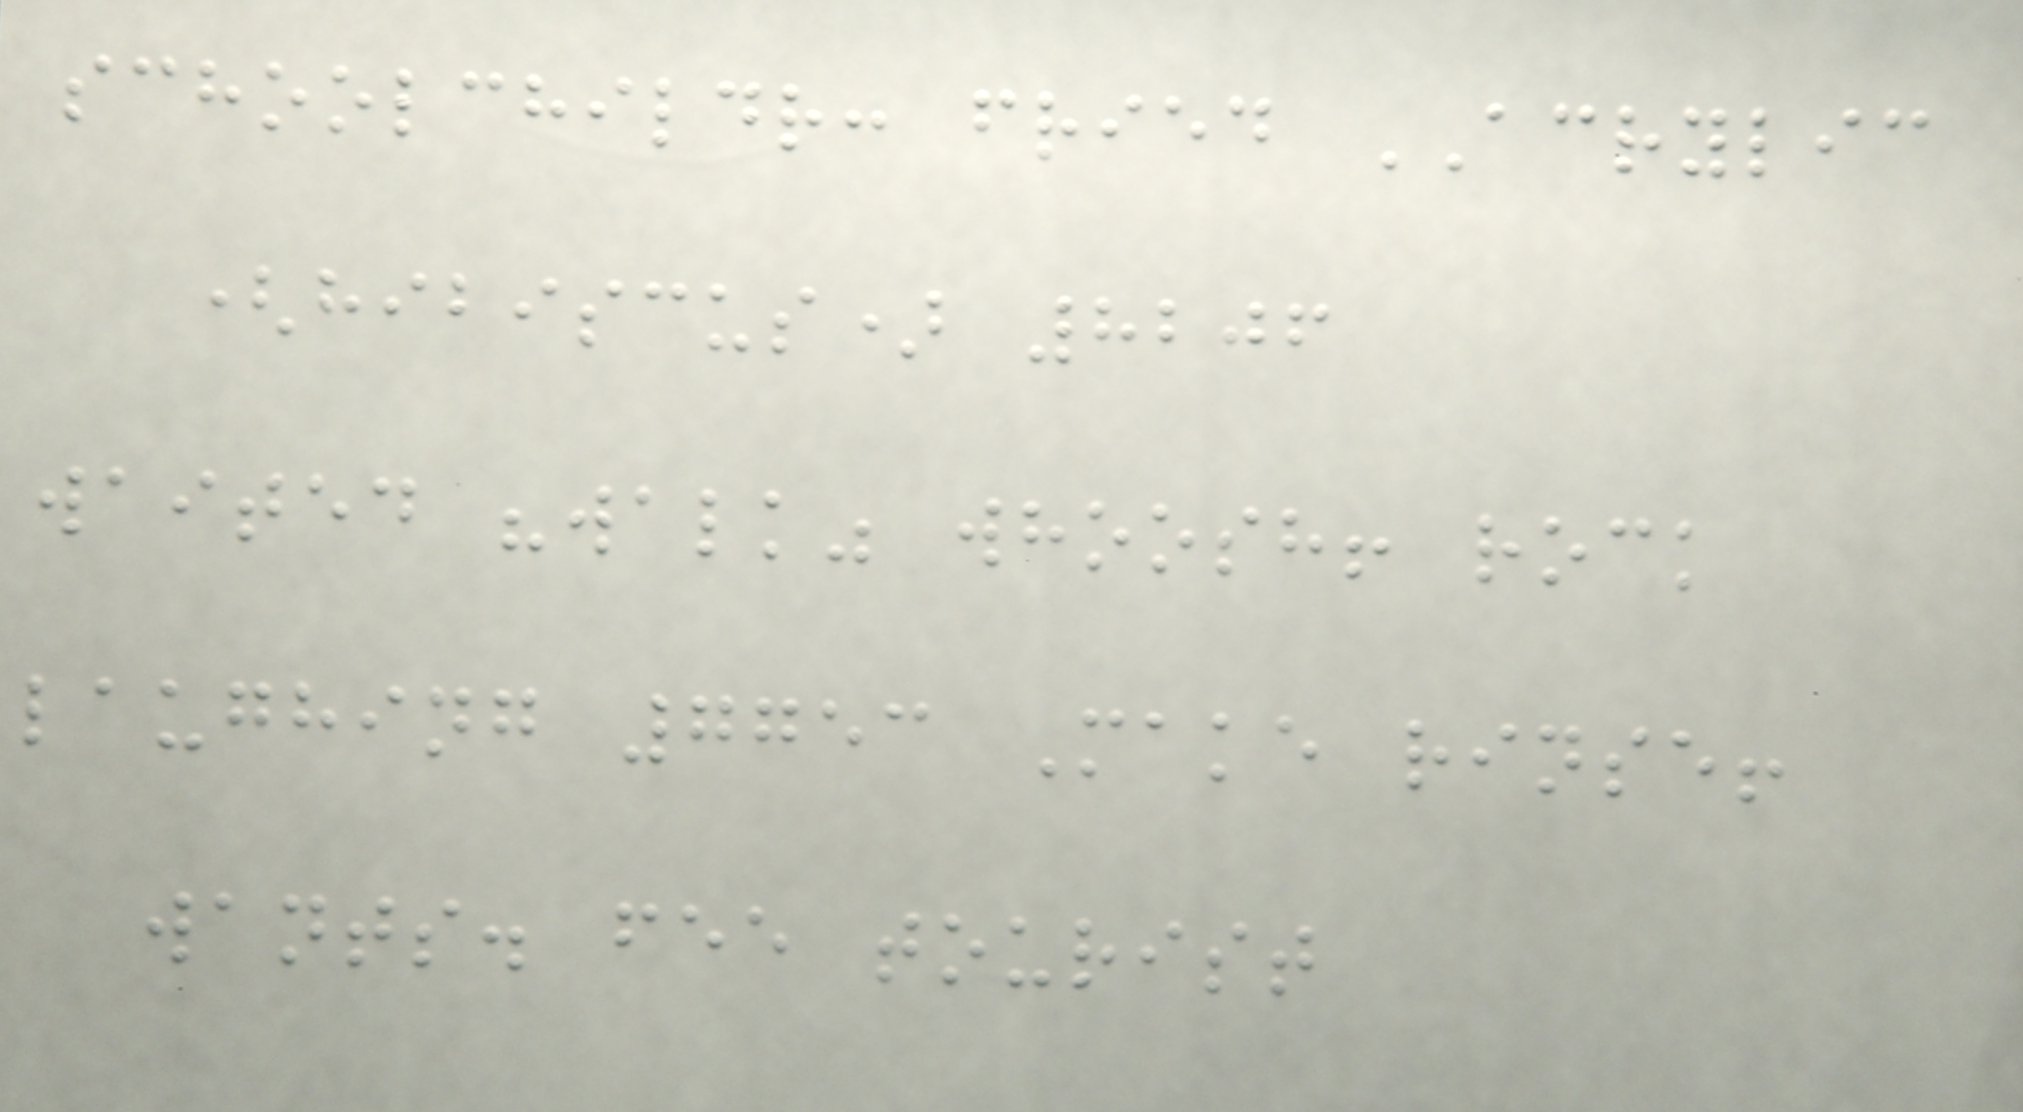schoolchildr: fried ACRYLIC
(hibiscus) 8206
waited "walk" whoosh! rock
laughing 7753 Make rinse!
wants. fee tourist
